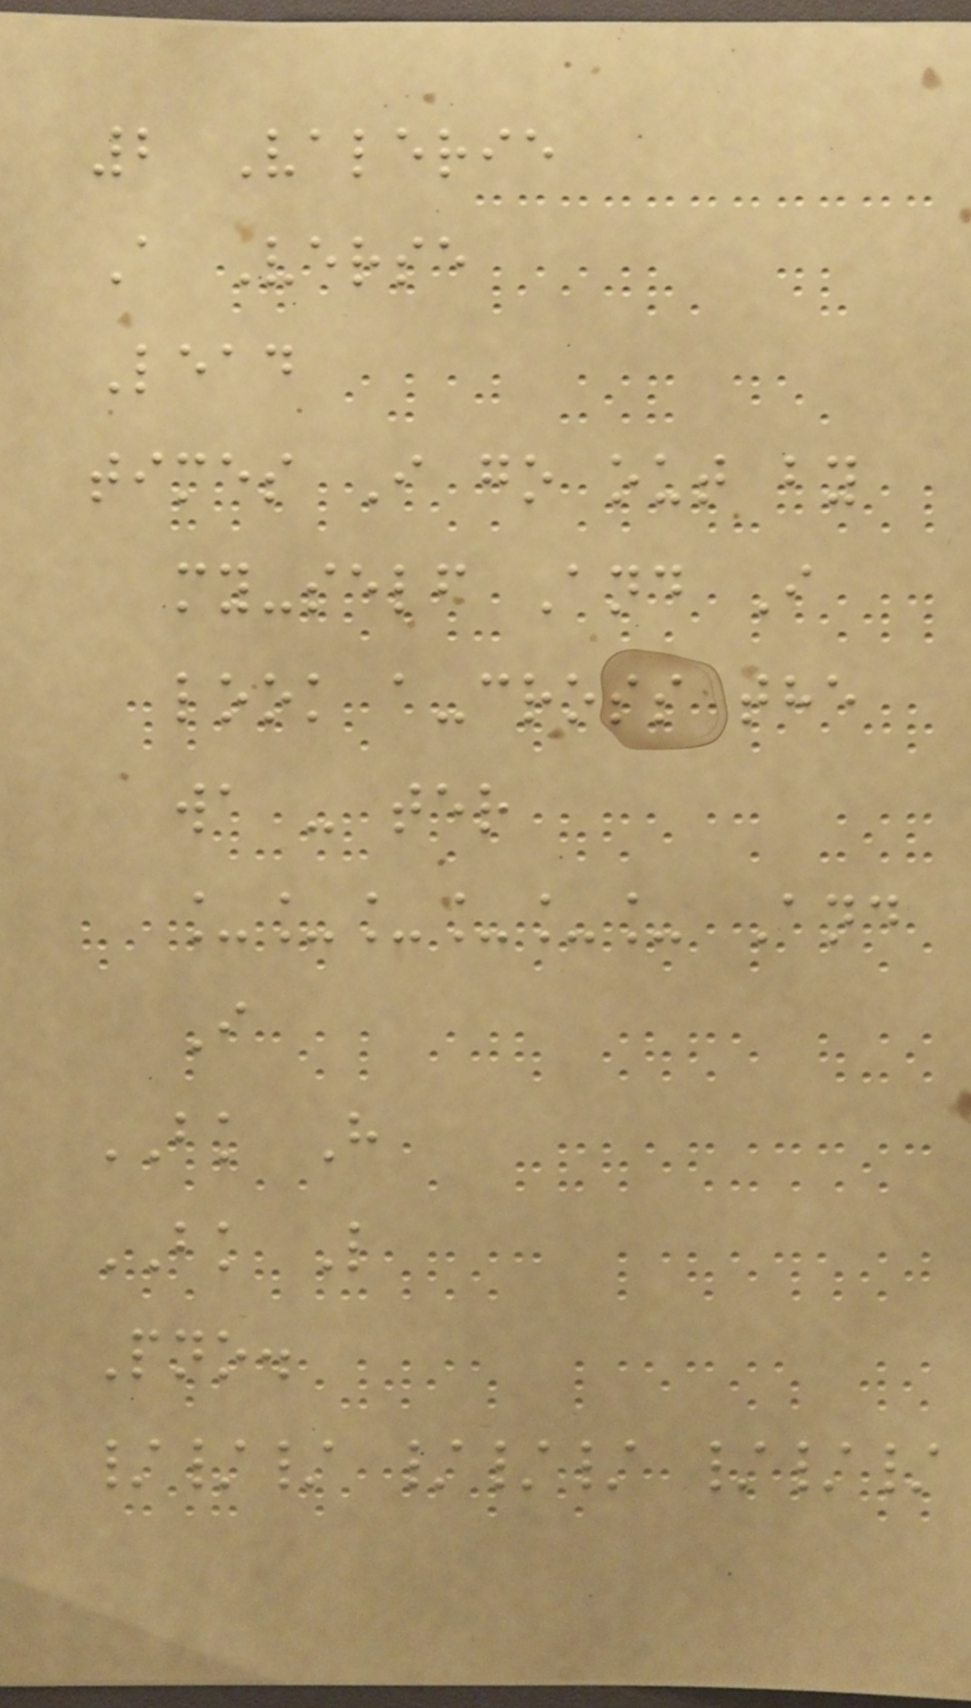2 Valerie
A Verse
Lead
times I go out by
my-self And I
look a-cross the
wa - ter
______ And
I
BK H
BK L
Pno.
/// /// ///
